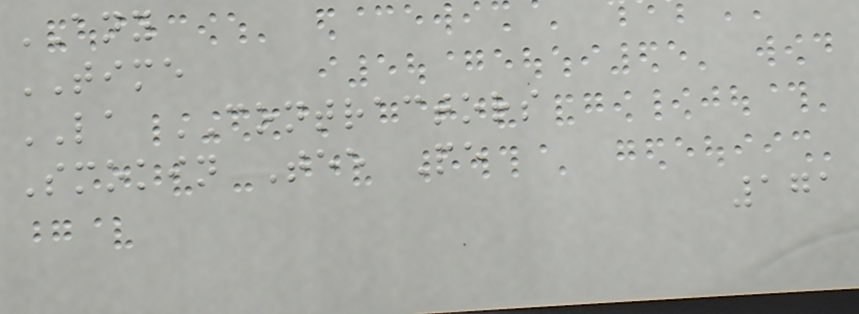ANY
TIME
LA CONTRACTORS
Smokin Tee Pe
171
